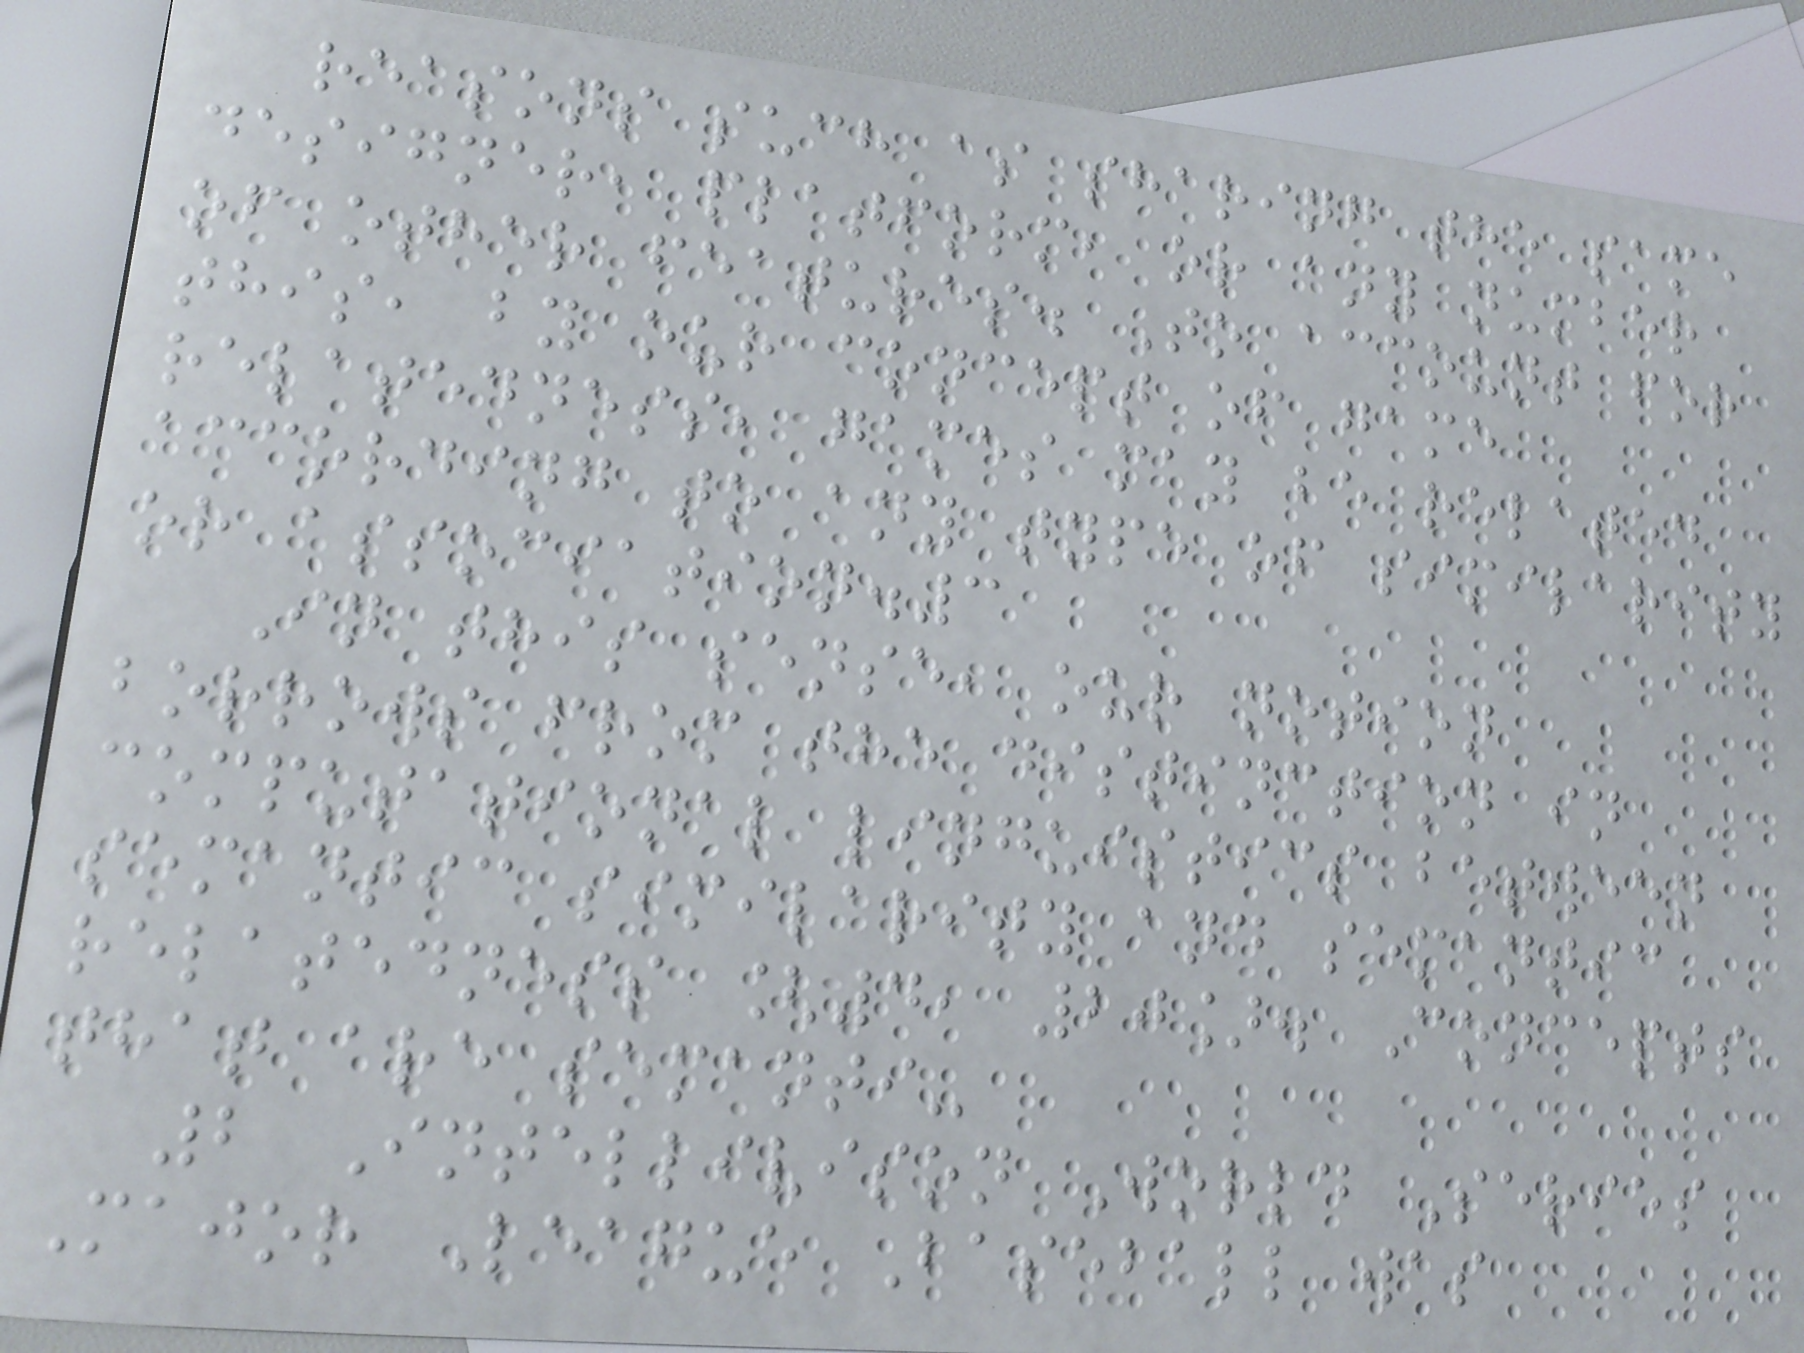reasons such as sharing the same
designer, platform, or any number
of other features. To account for
this, by our concept of game
relatedness, games may be related
according to any type of similarity
or association.3
In this sense, our notion
borrows from the distinction in
computational linguistics between
semantic similarity and semantic
relatedness [4, 20]. Concepts
that are semanti-
2 Intellivison World Series
Major League Baseball was
